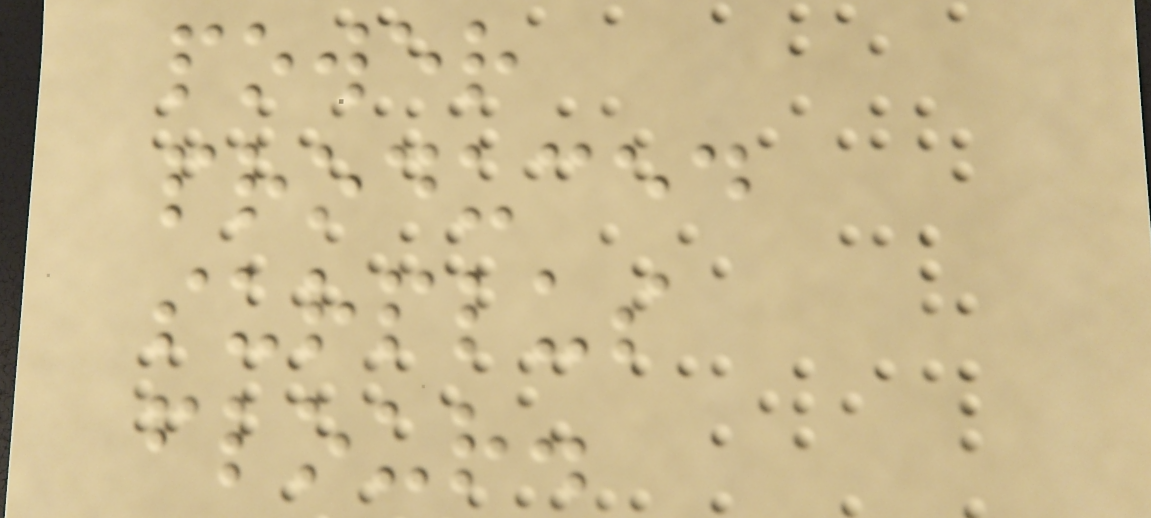power
produced
surplus
flour.
